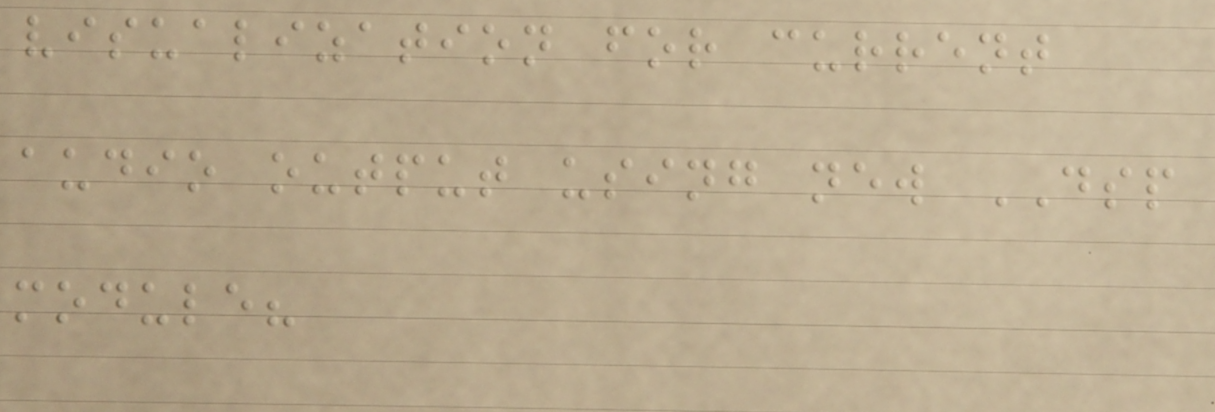visualization for current
audio output using new DSP
module?
